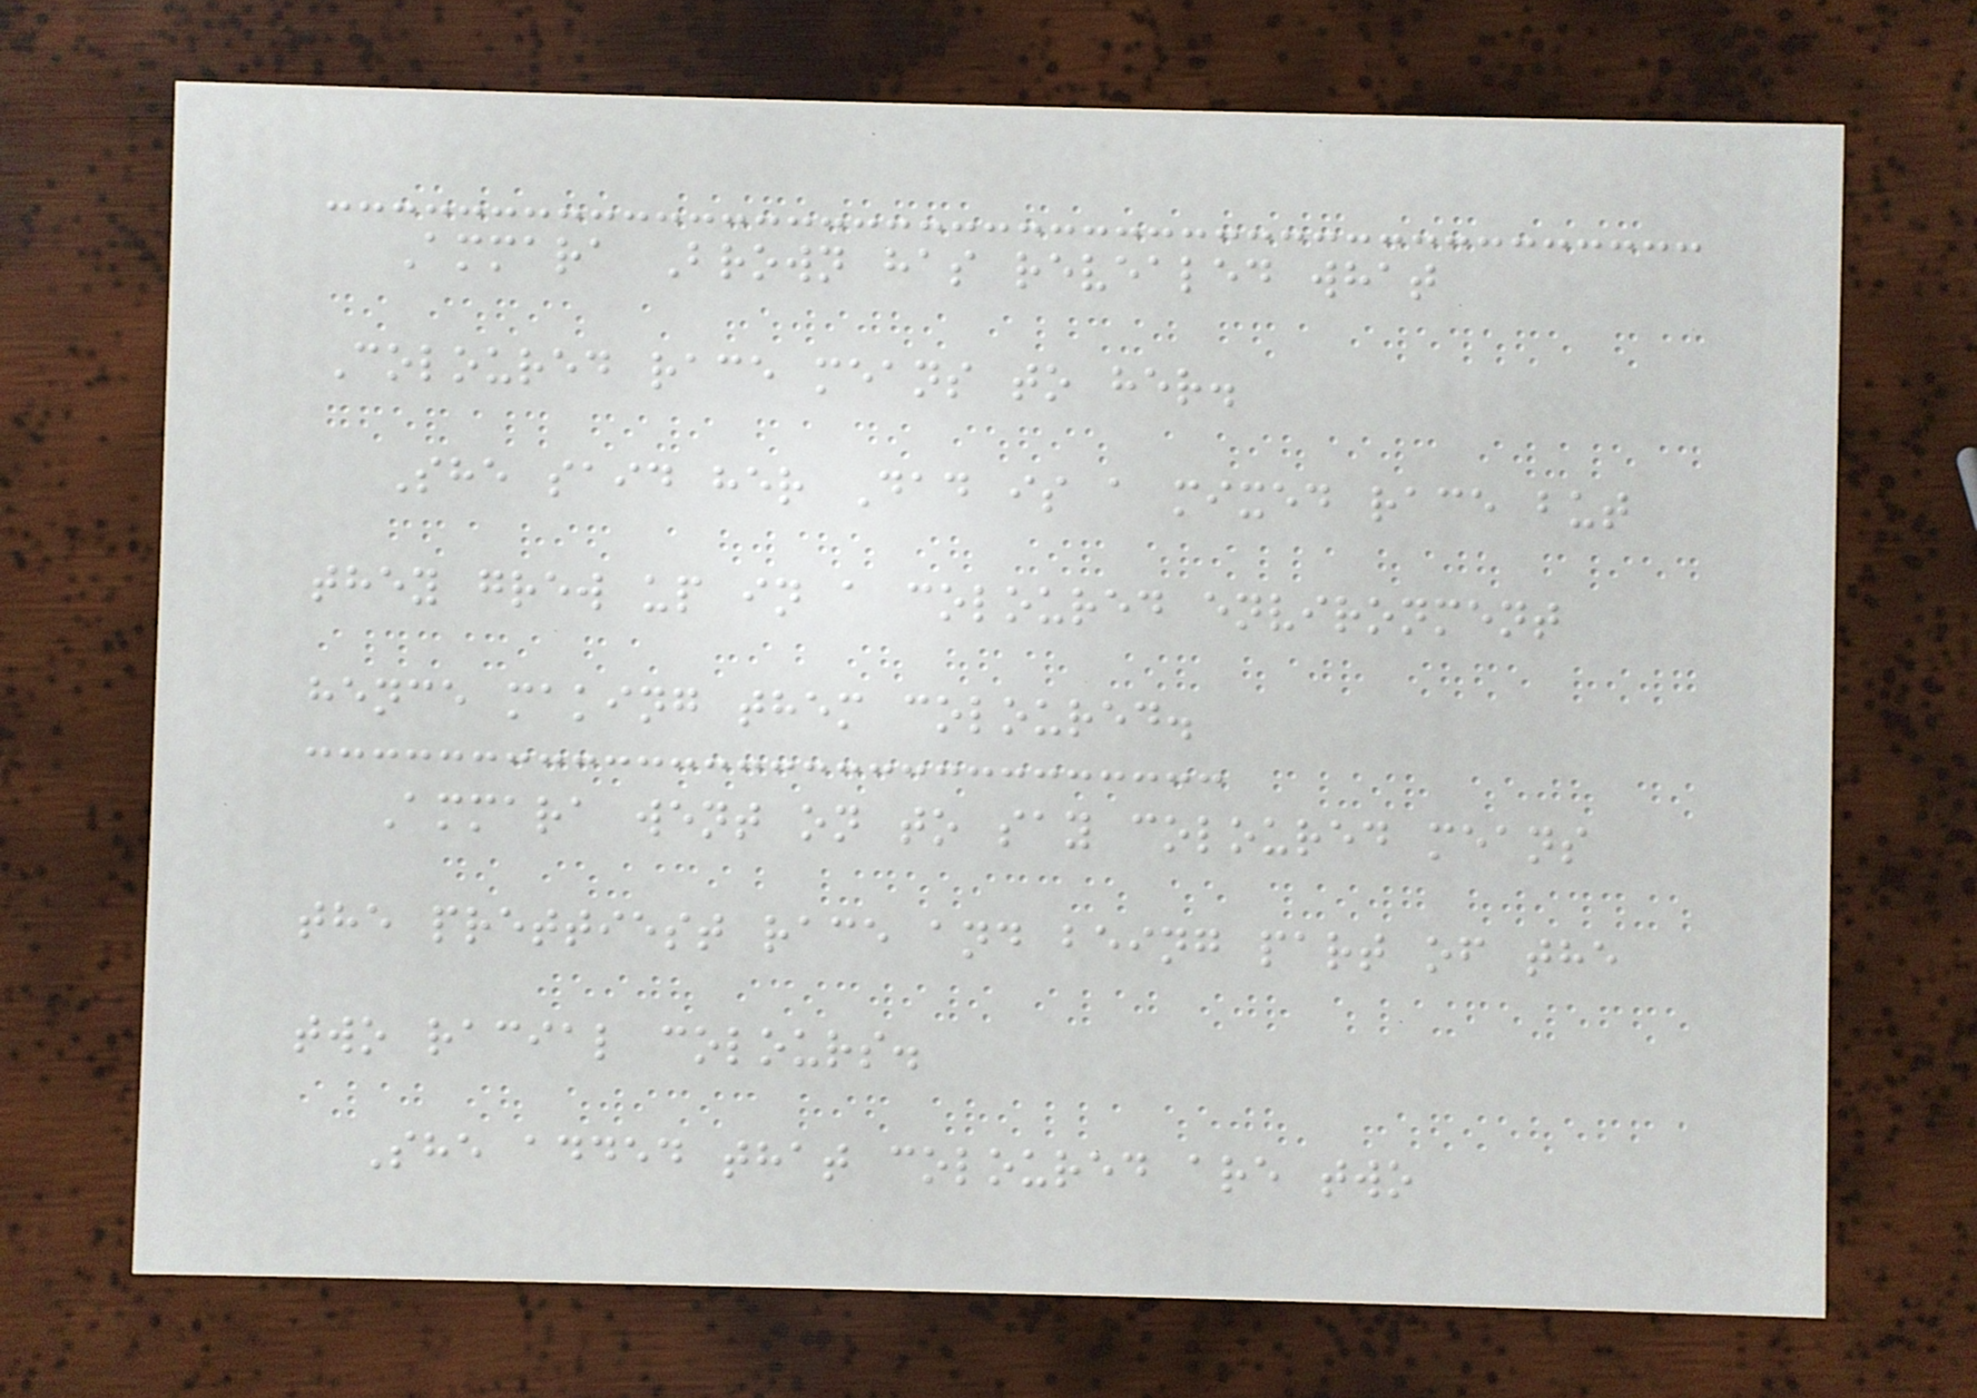Ammara Brown has revealed what
Coloured race means to her.
She said her Dad is a mixed race but
they grew up in a coloured environment
hence making them coloured.
Ammara went on to say coloured means
the prettiest race and being part of the
two racial colours.
She added that coloured are two
